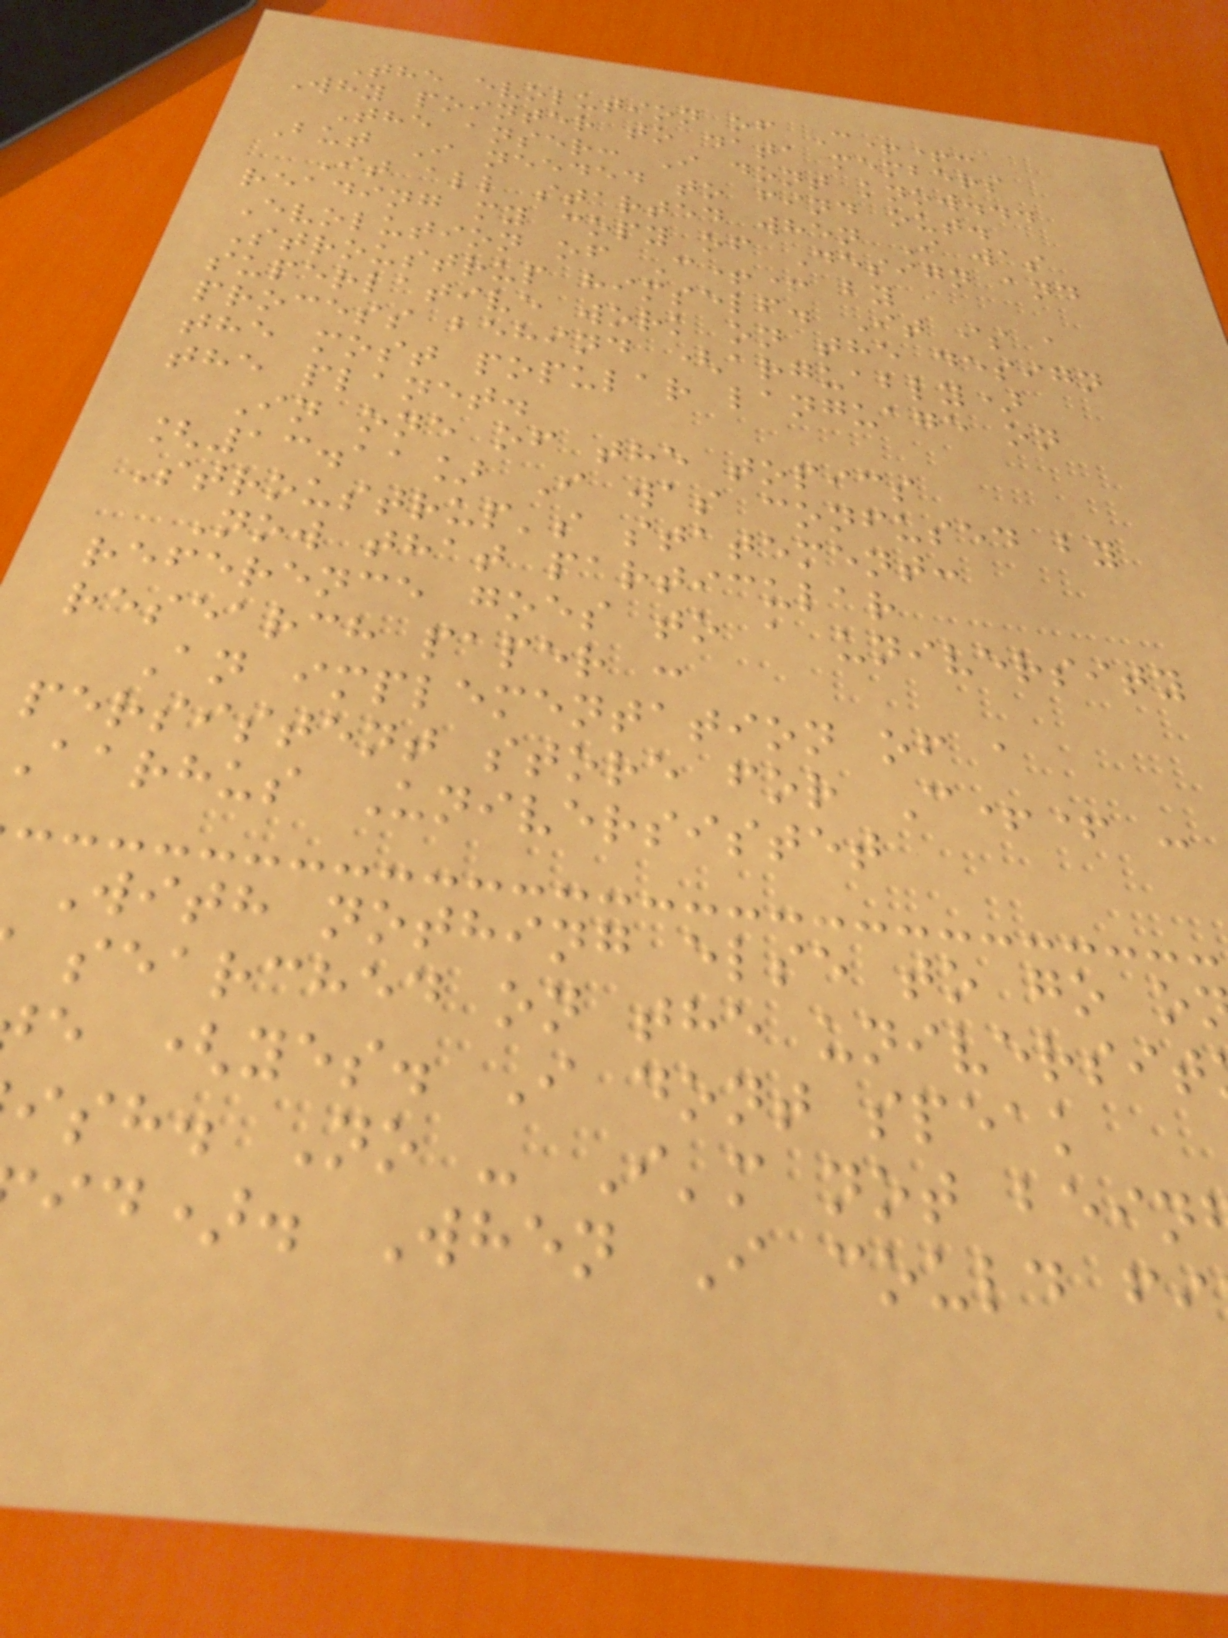The evolution of C++:
Why pointer to data members
The anser: I dont know...
But I needed to find out.
It all started when I was
reading my copy of Design and
Evolution of C++ by
Stroustrup himself. It is a
superlative work on the design
process behind (arguably)
the most popular language on
the planet.
In one of the topics
[13.11] I was confused by
Stroustrup's statement:
Now that particular
reference goes to a university
research paper :
An implementation of a
persistent store for C++ -
aarhus Universistet
With nothing else to go o
searched on the universit
e (yes. I dont speak
ish. No - I'm not bein
id). When I could fi
